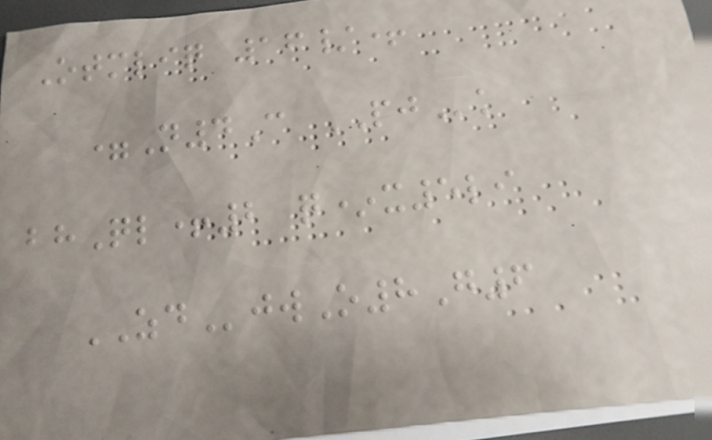Otmliq 16/+
=N4C PJk
bhQl+2 q*x5li
ZDjwO8G6
